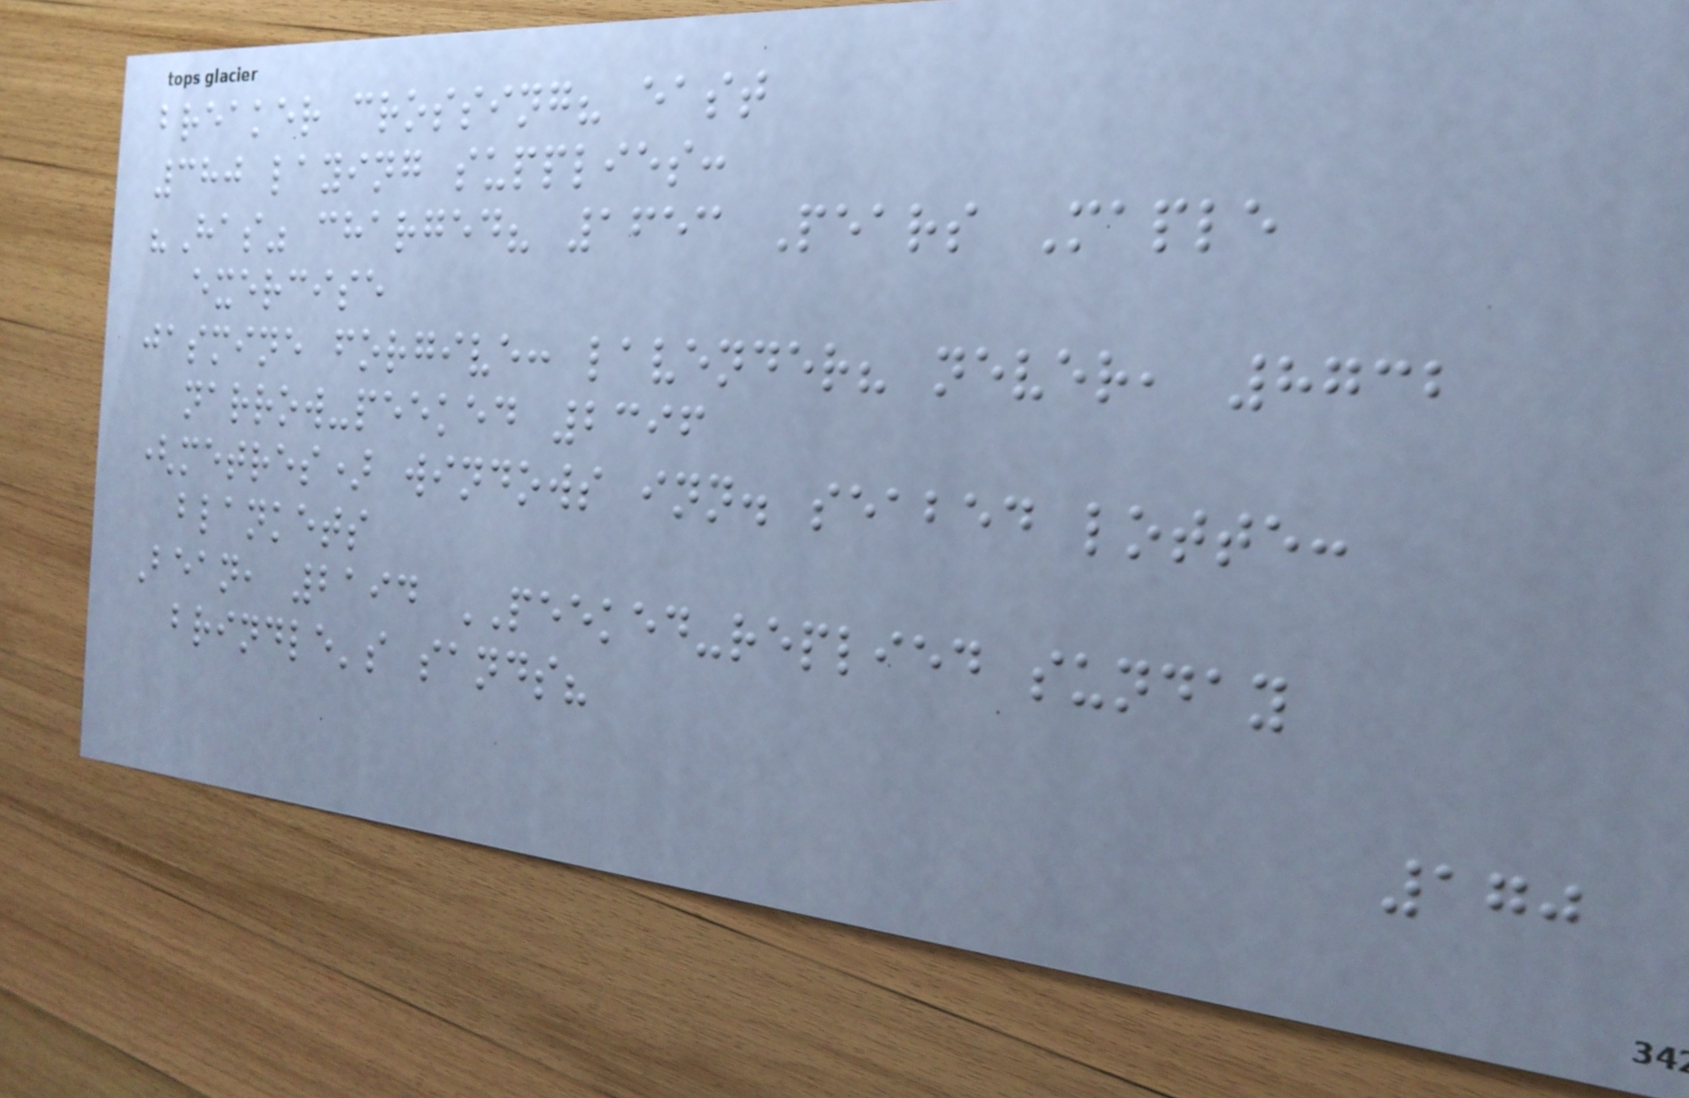breaker crossing? east
380 laying supplies:
"Has" charged? 1653 Pears Maple
exercise
jasmine forgive: lavender? never, 8732
narrow-peeked 2396
(metres) windows inn. seabed lotte:
blankets
Bean, 2194 PEEKED-replied sunday
brindle's sands?
170
